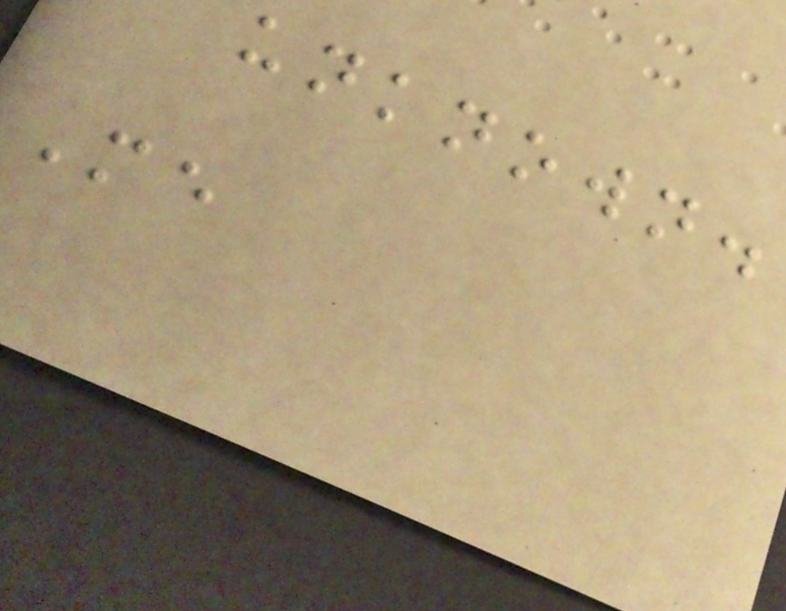unknown.
Me
